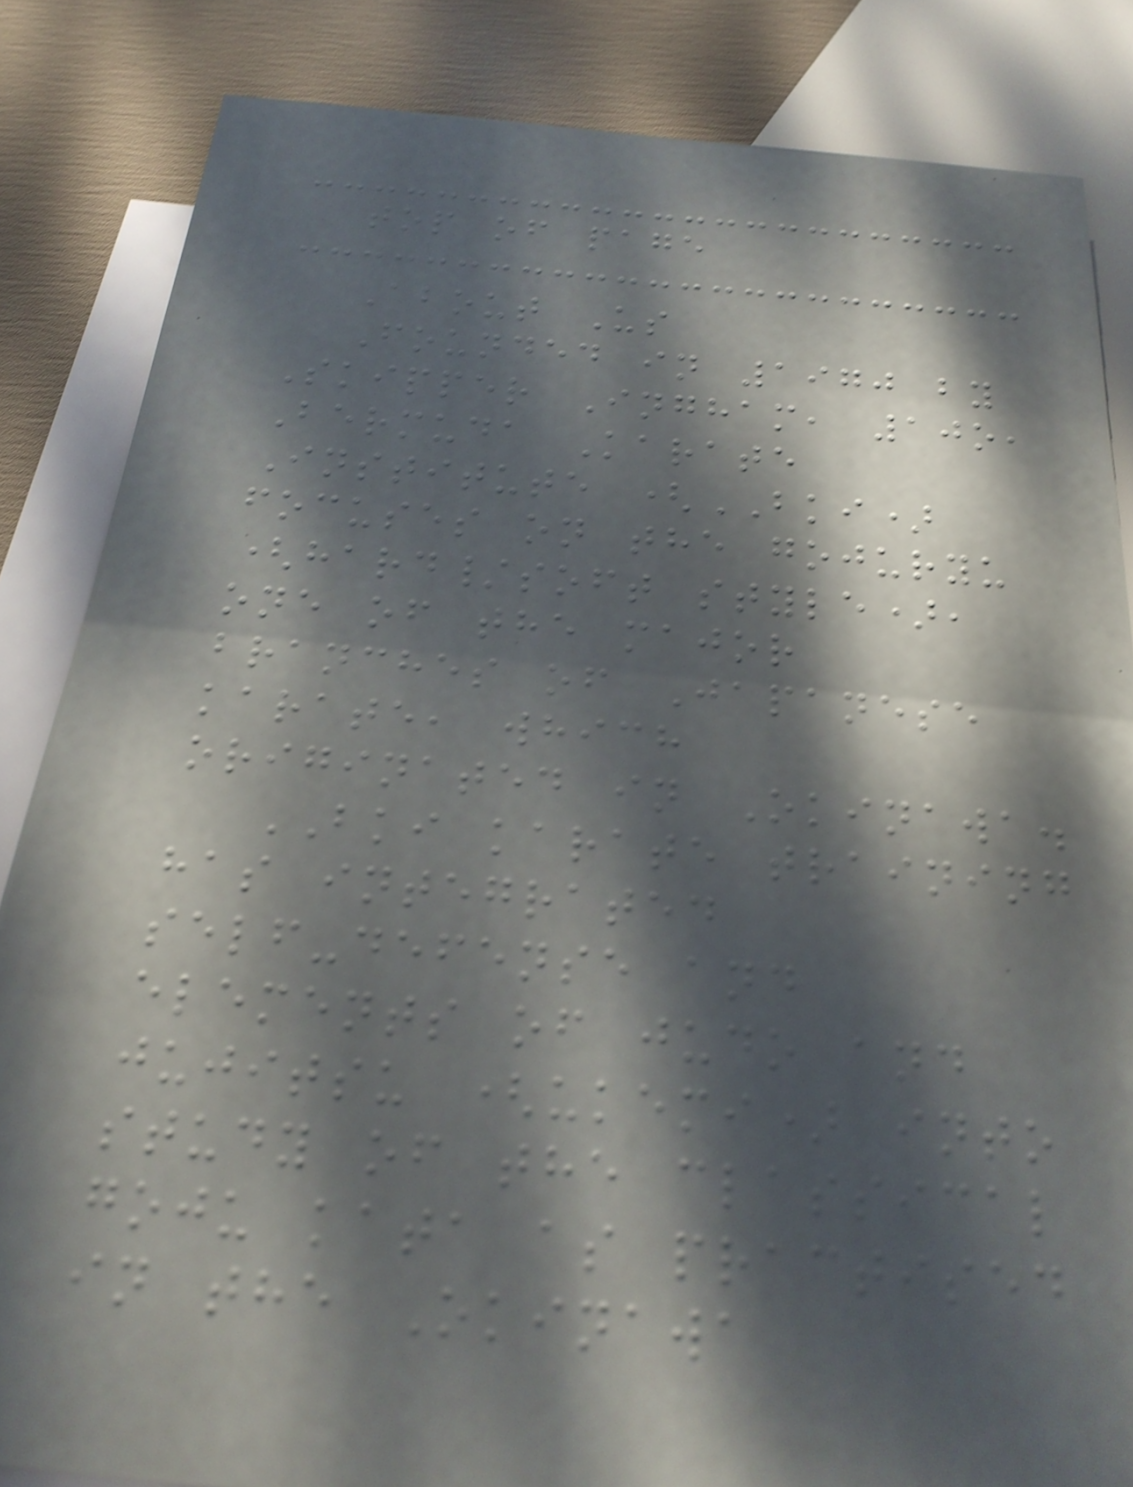top of page
About Us
Founded in 1970 by
Skipper Ingham, 10o,
Bermuda Karate
Institute (BKI)
focuses on the gojuryu
(hard/soft style),
one of the major
branches of Japanese
karate, which
originated in Okinawa.
BKI karate training
has integrated
self-defense and
elements of judo and
jujitsu (ukemi) into
study of the classical
goju kata as practised
in the Okinawa
